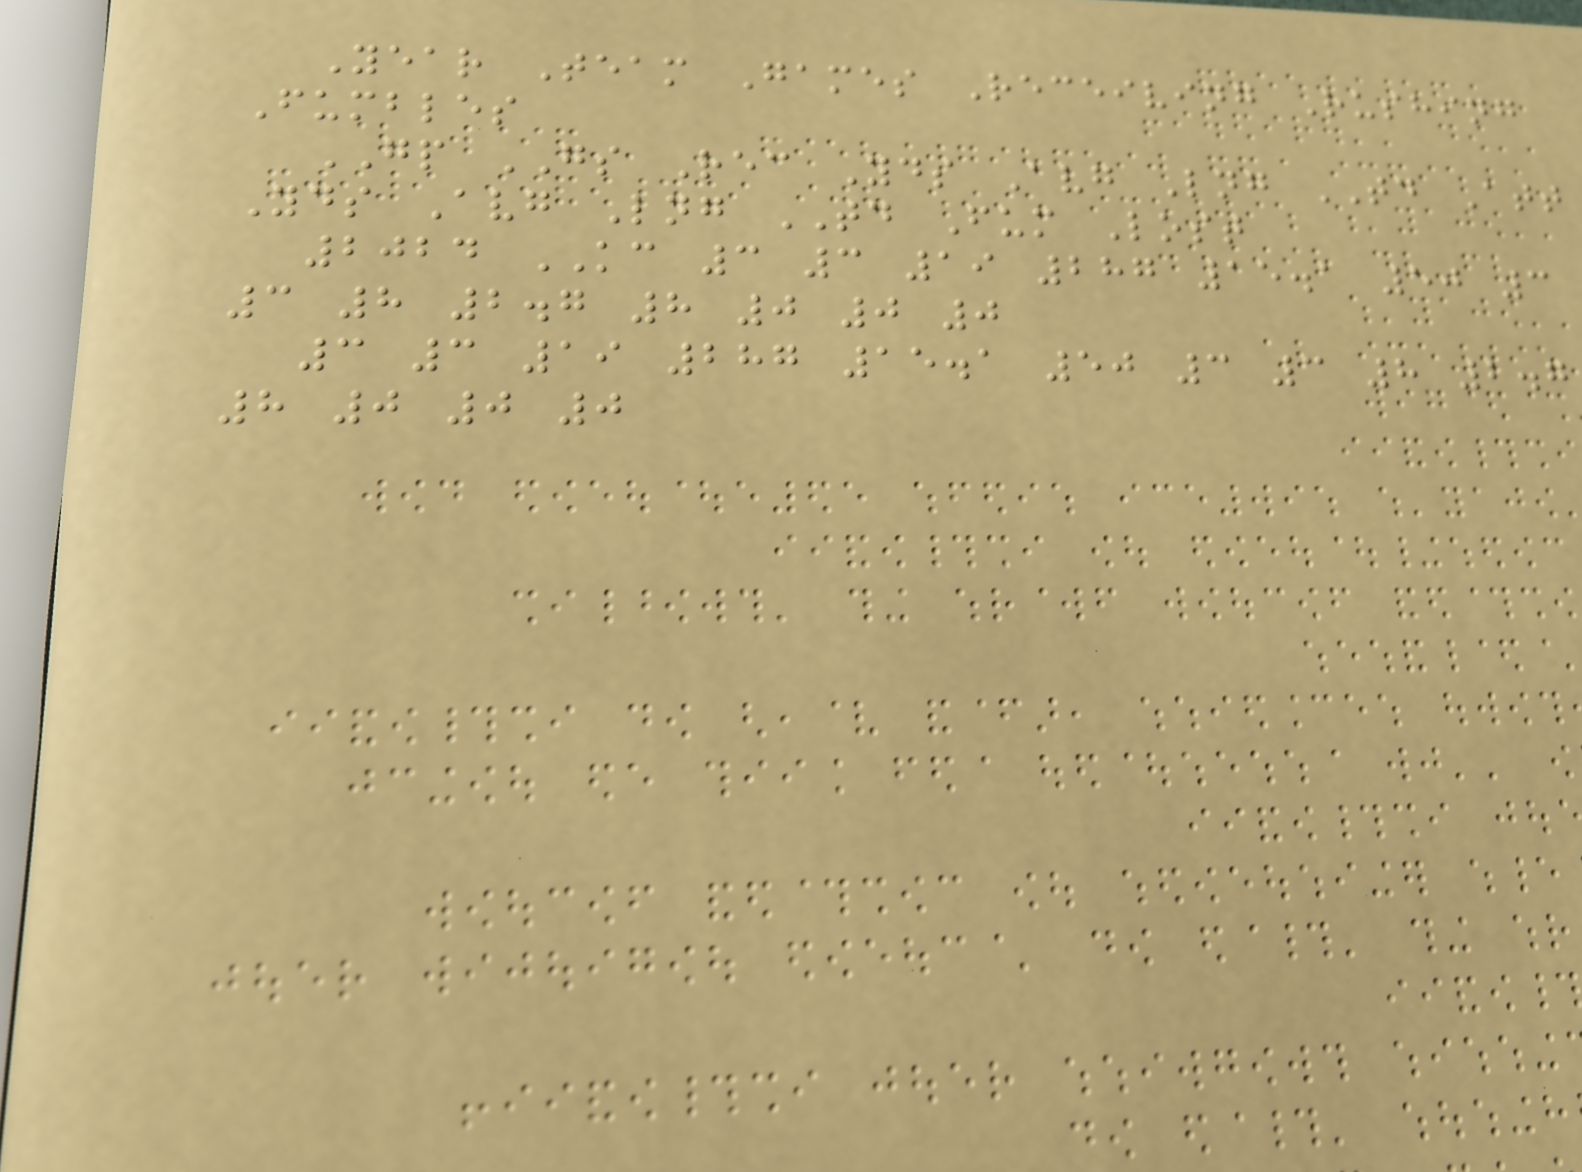Year Team Games Receiving Rushing
Fumbles
GP GS Rec Yds Avg Lng TD Att
Yds Avg Lng TD Fum Lost
2024 KC 3 3 19 287 15.1 50 3
3 8 2.7 8 0 0 0
3 3 19 287 15.1 50 3 3 8 2.7
8 0 0 0
